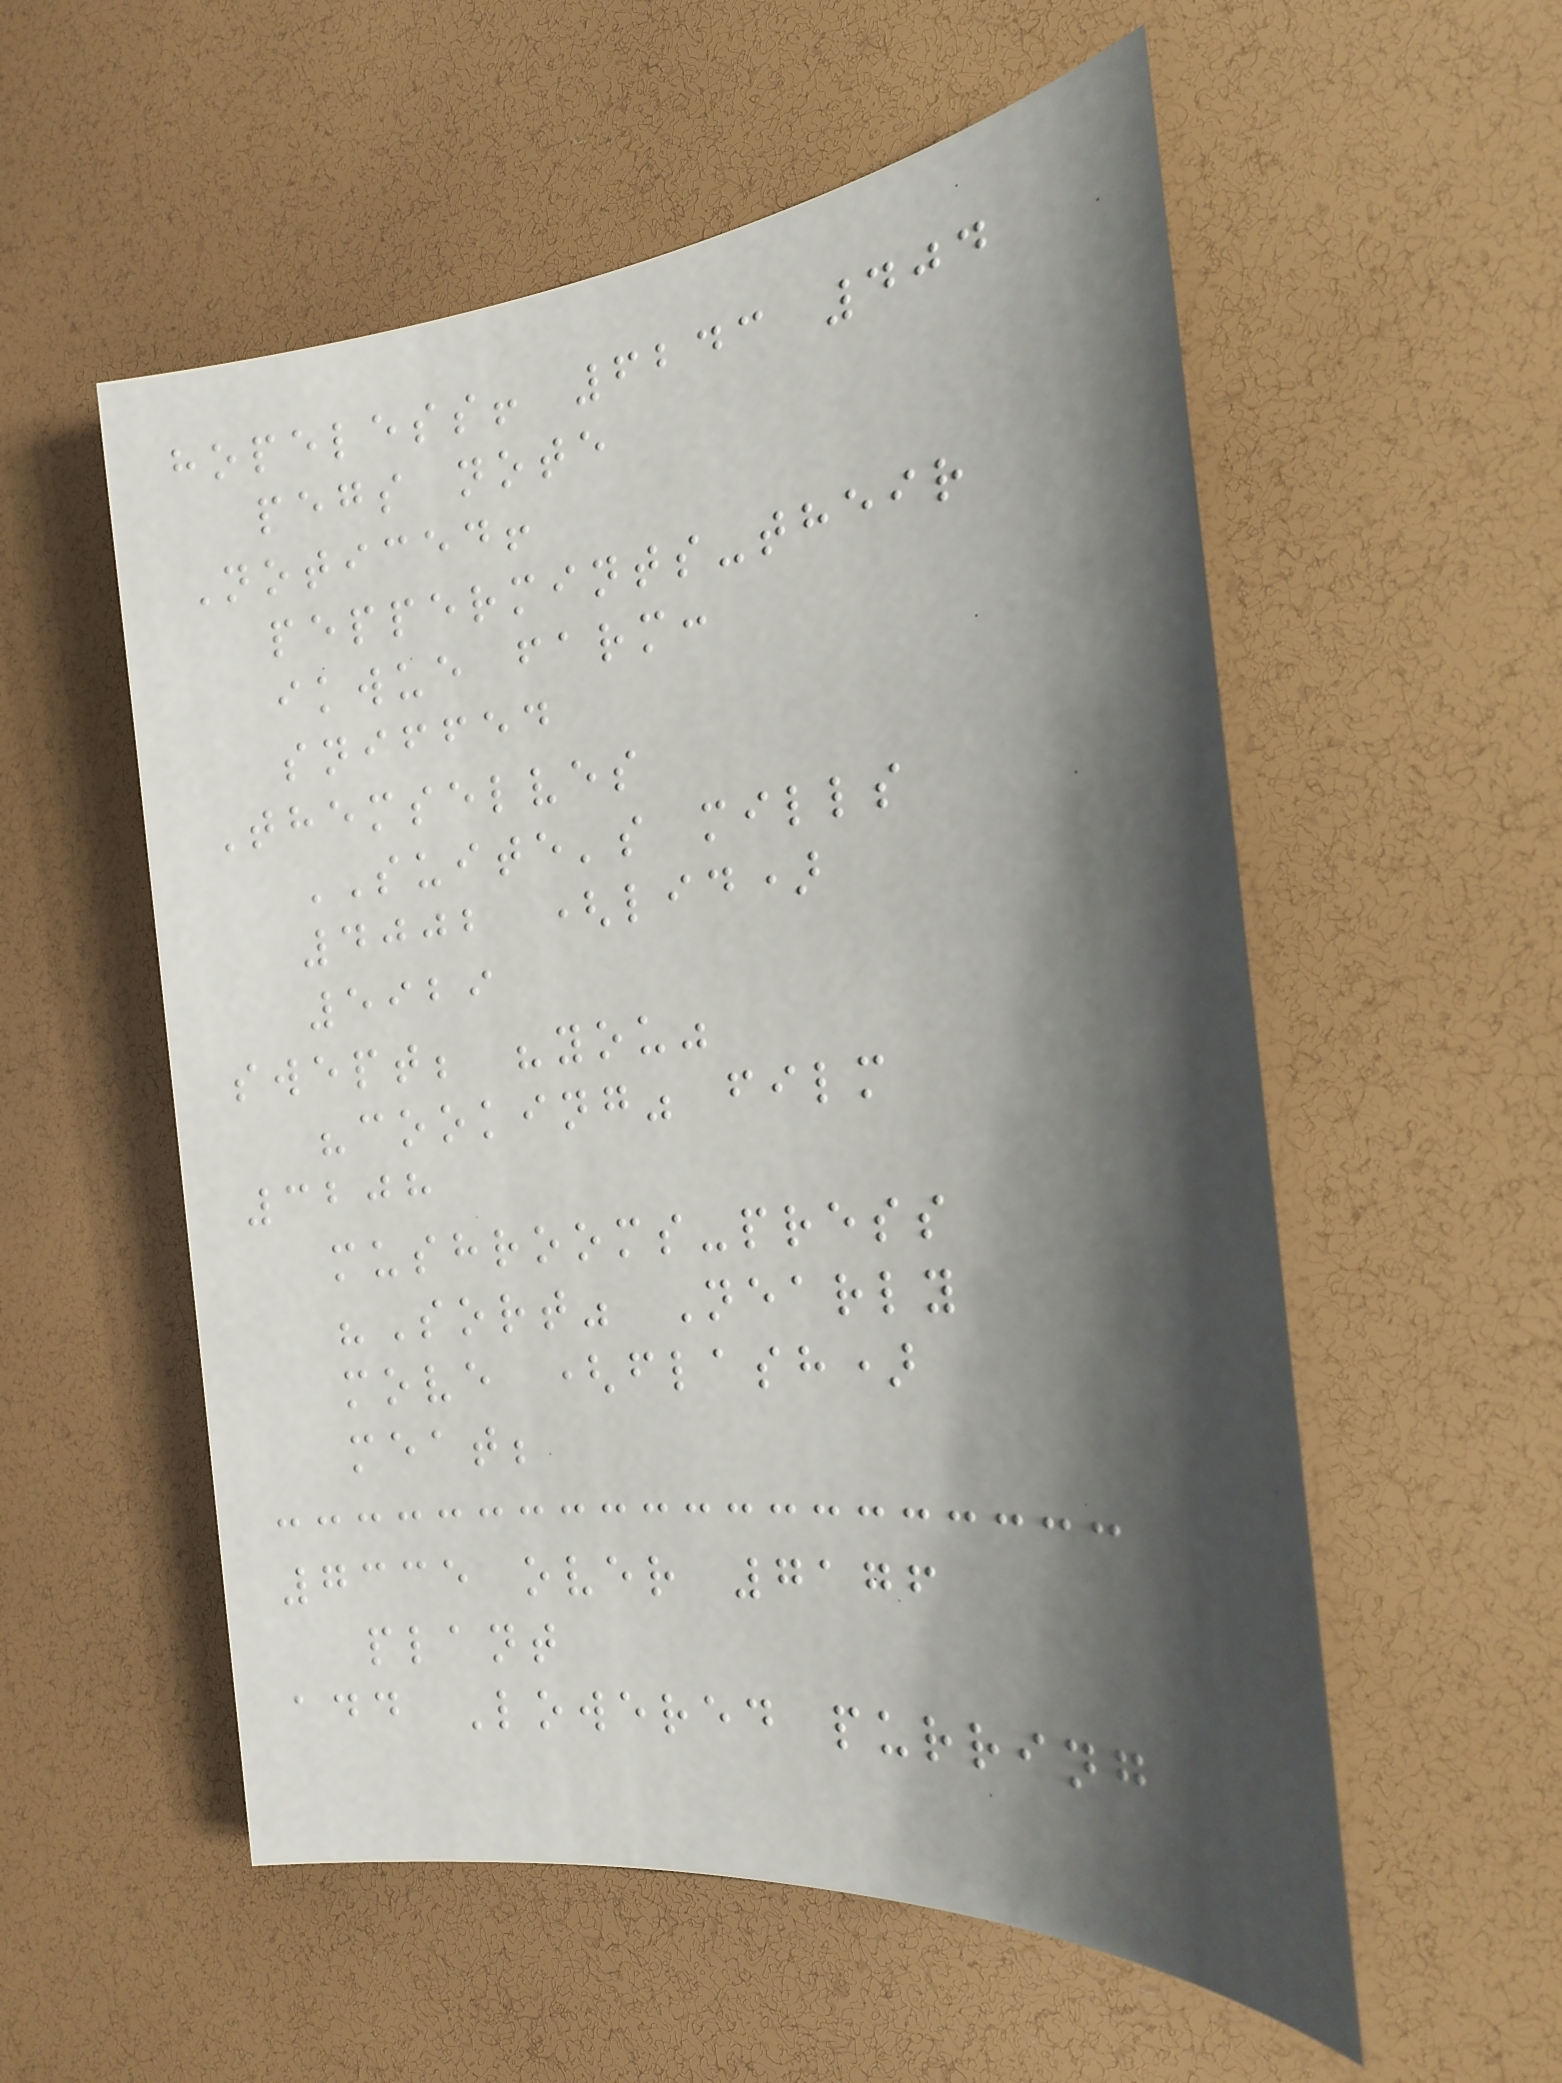hopeless! 6243 404
pegs note
Noticed!
peppermints-their
ikwue farm:
sniffed
Themselves
SUITE's mills
4002 (lid)
5929
swept; "you"
"cooking" film
3208
mushrooms-press
"Sort" Nearly
move (flash)
meat;
7335 over 7176
plant
add Lowered purring
